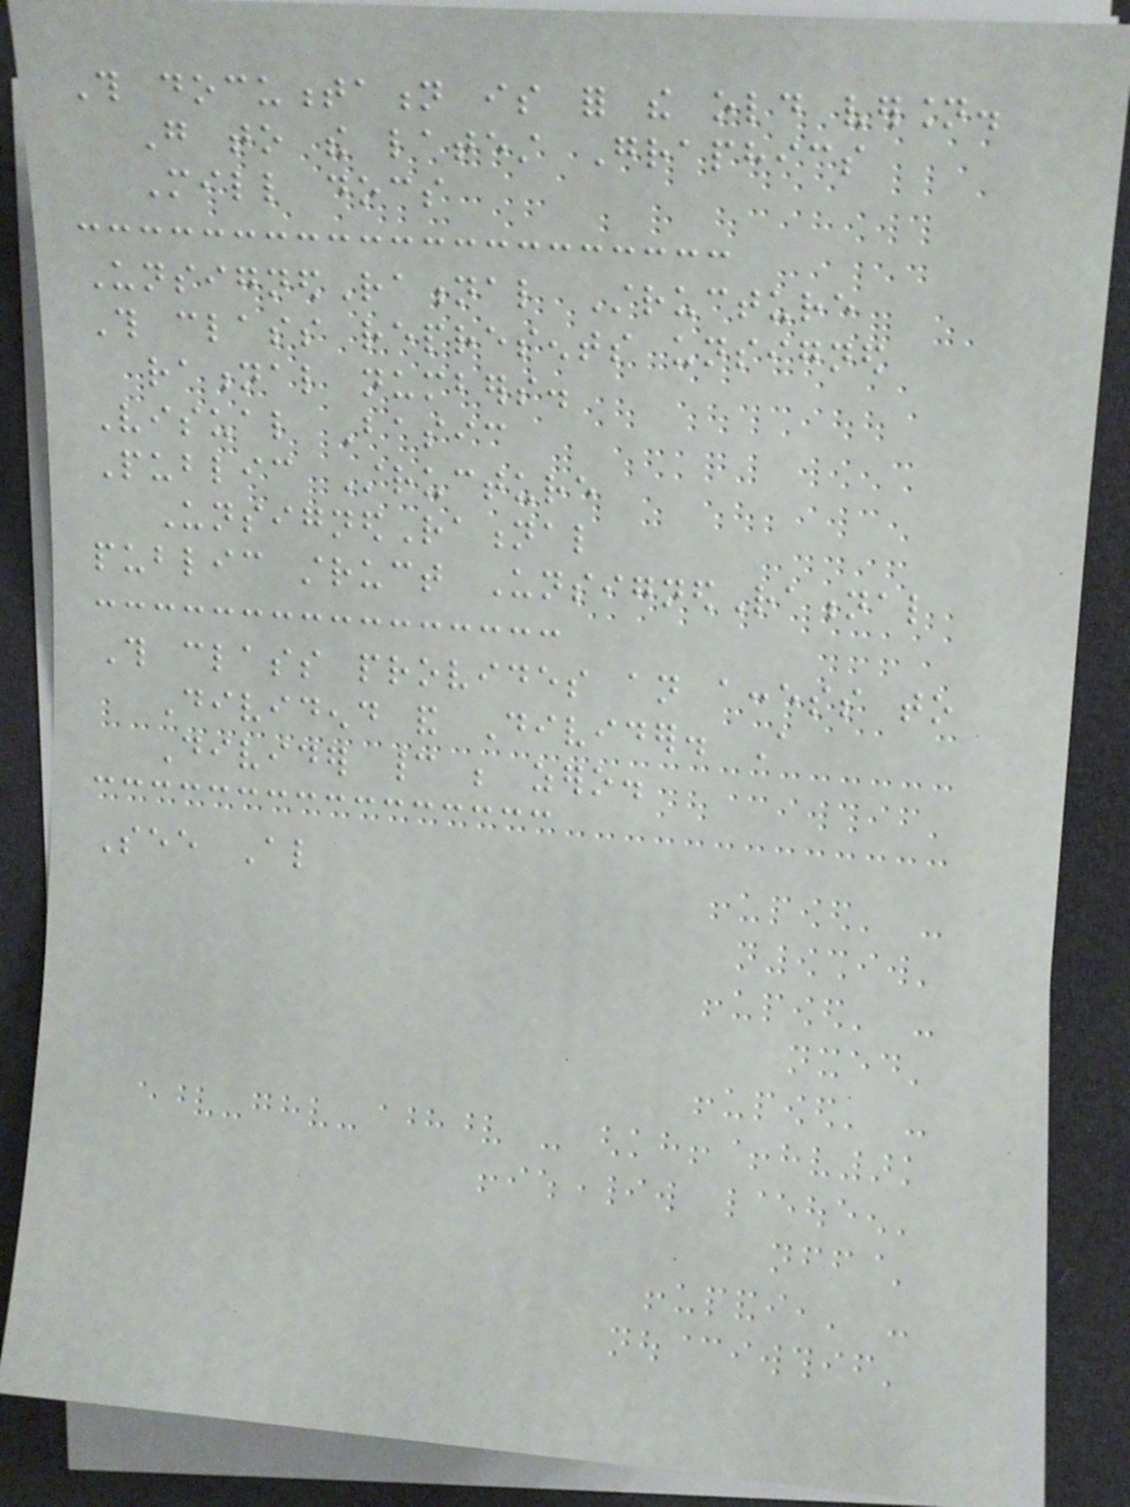This documentation is for the old version.
Go to the latest Graphics
Mill docs
UnsignedRational Structure
This class represents unsigned
rational numbers.
Visual Basic
Public Structure
UnsignedRational
public struct UnsignedRational
This class provides an access to
Dividend and Divider. A
Divider cannot be zero.
See Also
